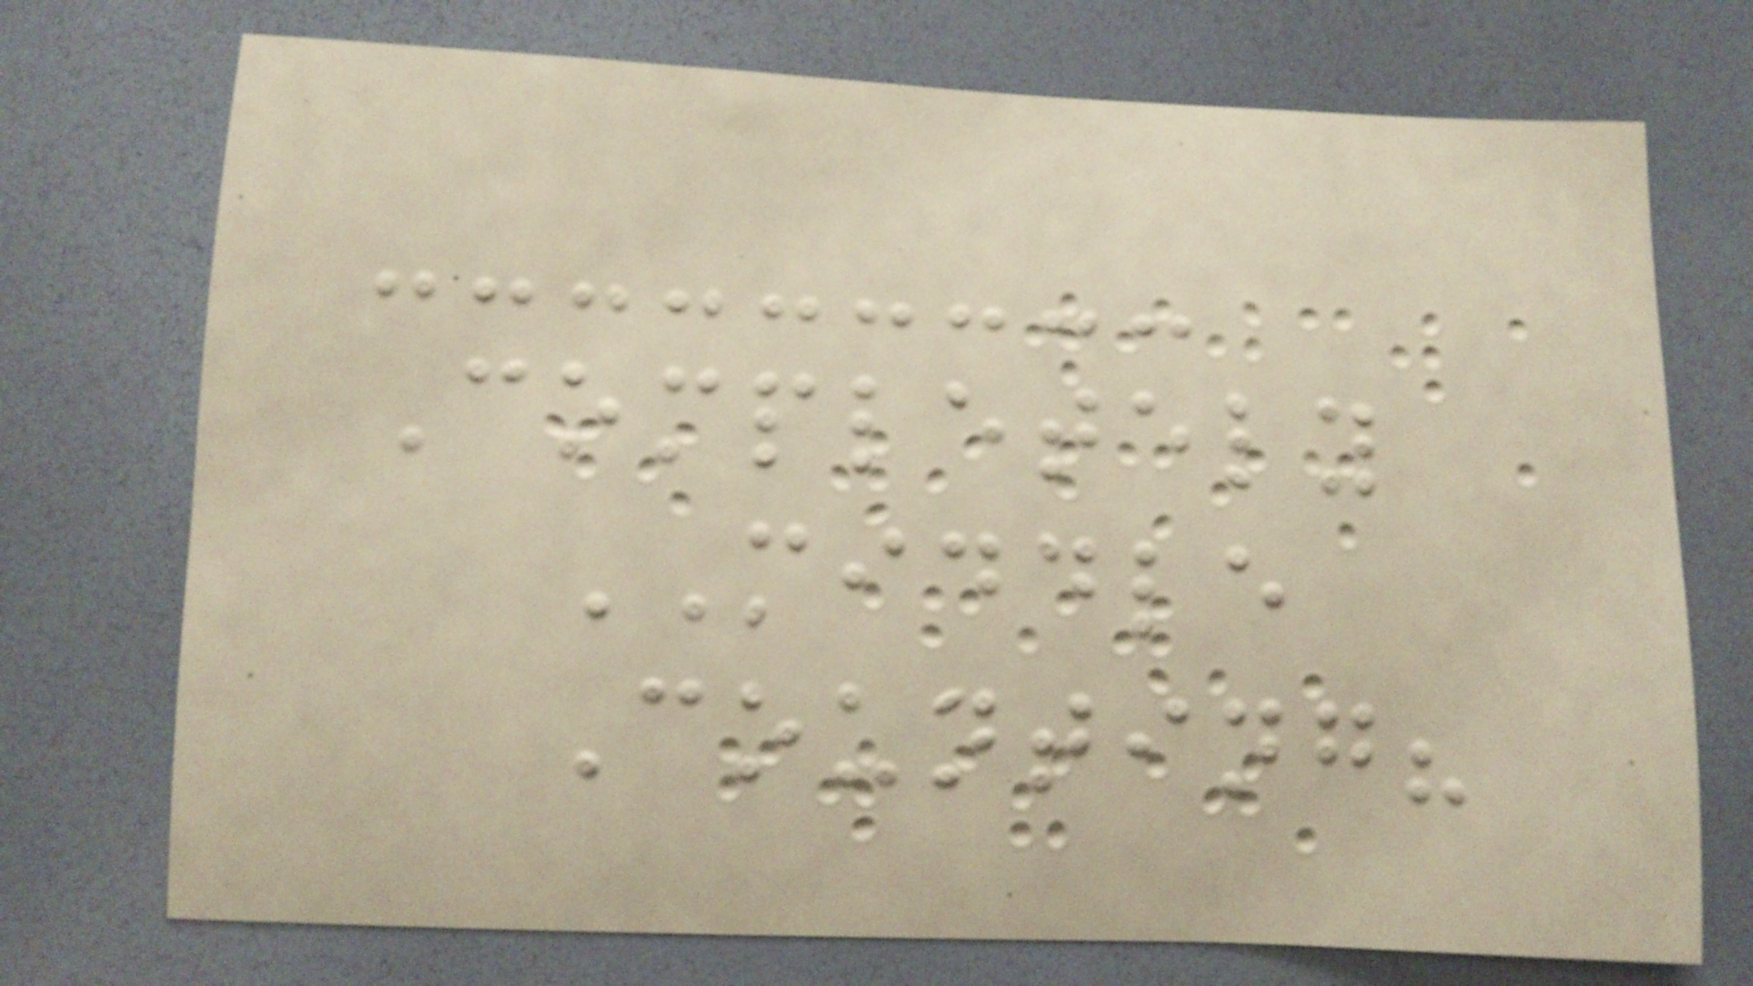Completely
MIDDLE
Counting?
